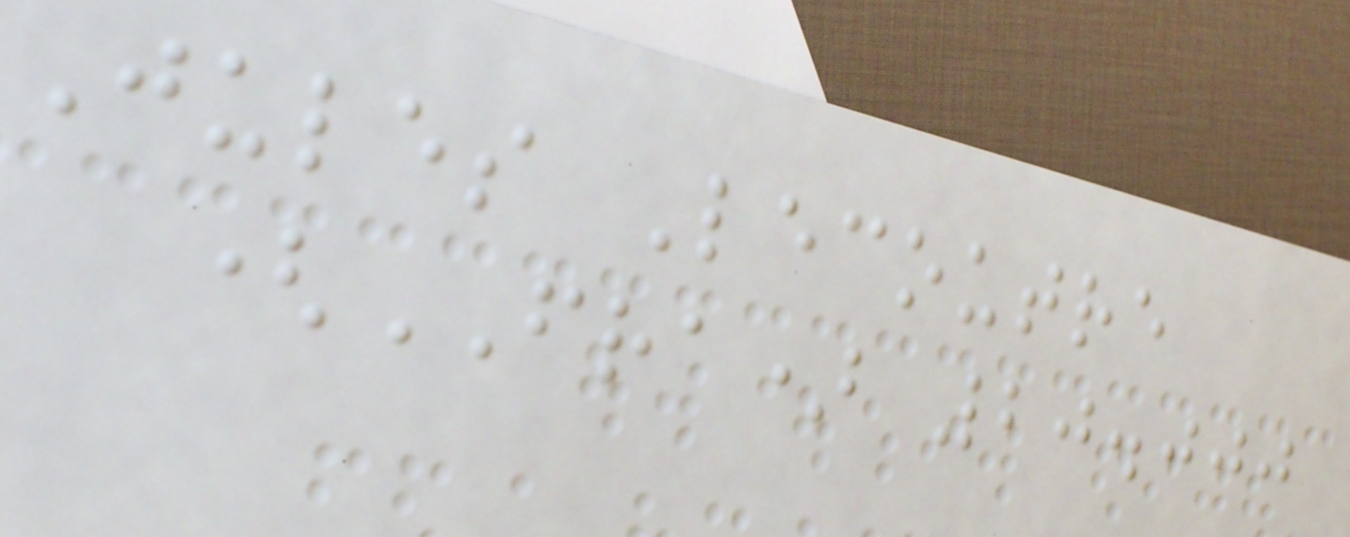Jules Lecoutre
(FRA) 20.000
